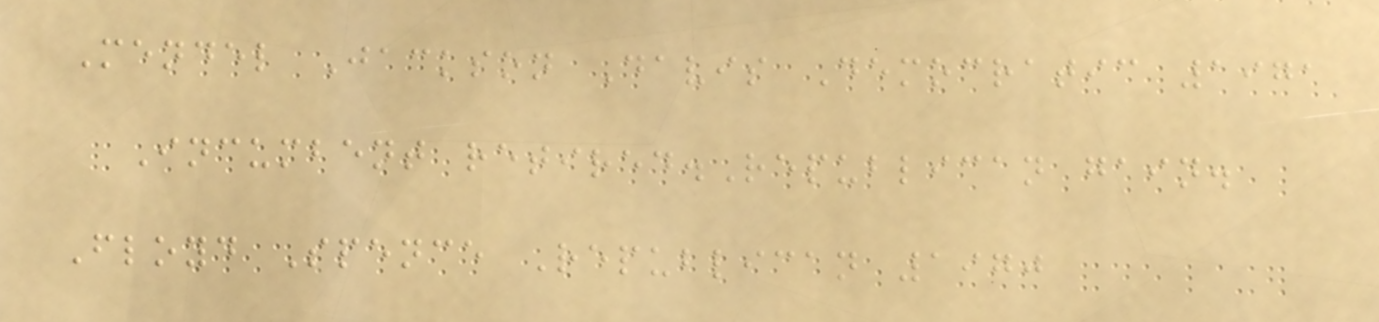Mendel Jackson Davis Democratic 1971
Incumbent retired.Republican gain.
Floyd Spence Republican 1970
